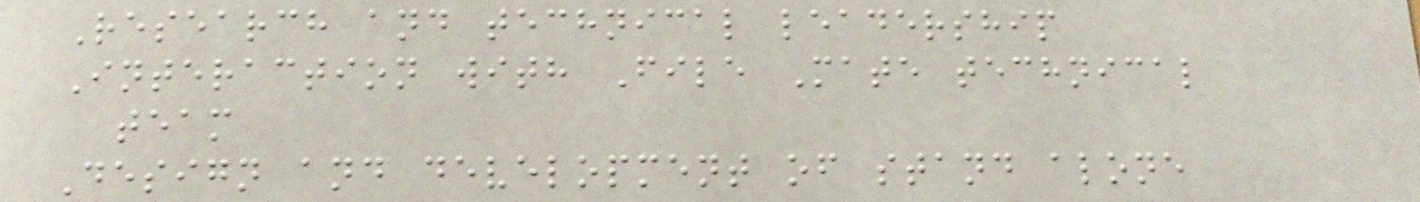Research and technical leadership
Interaction with File Mate technical
team
Design and development of stand alone
